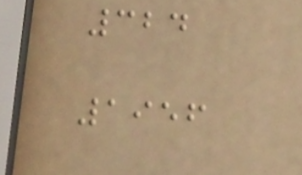324
1956
